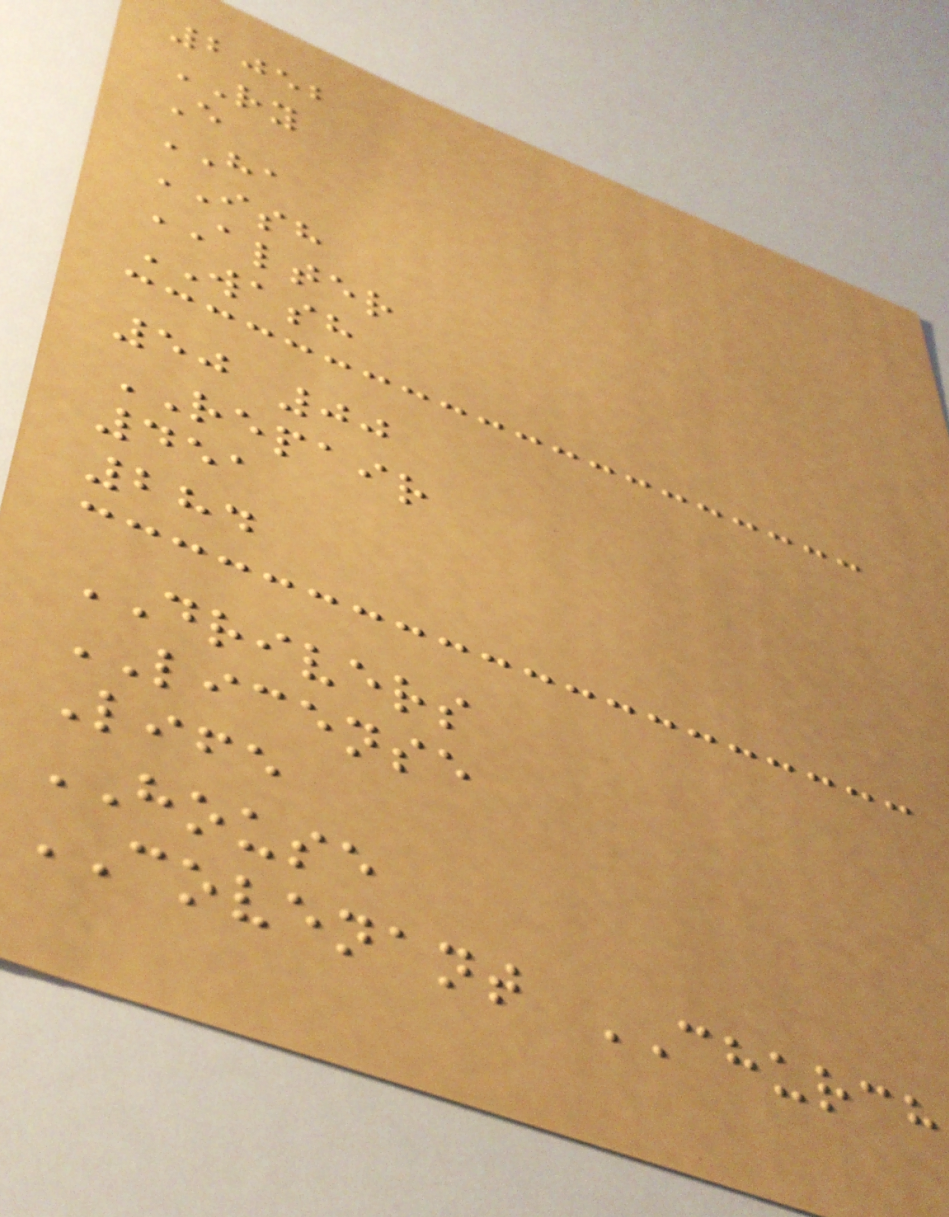2052
RY
E
HA
ISH
ALTER
WASH
50 00
REPAIR
451
284
DRIVERS
LICENSE
Life
HOUSE
COVENANT CHURCH
